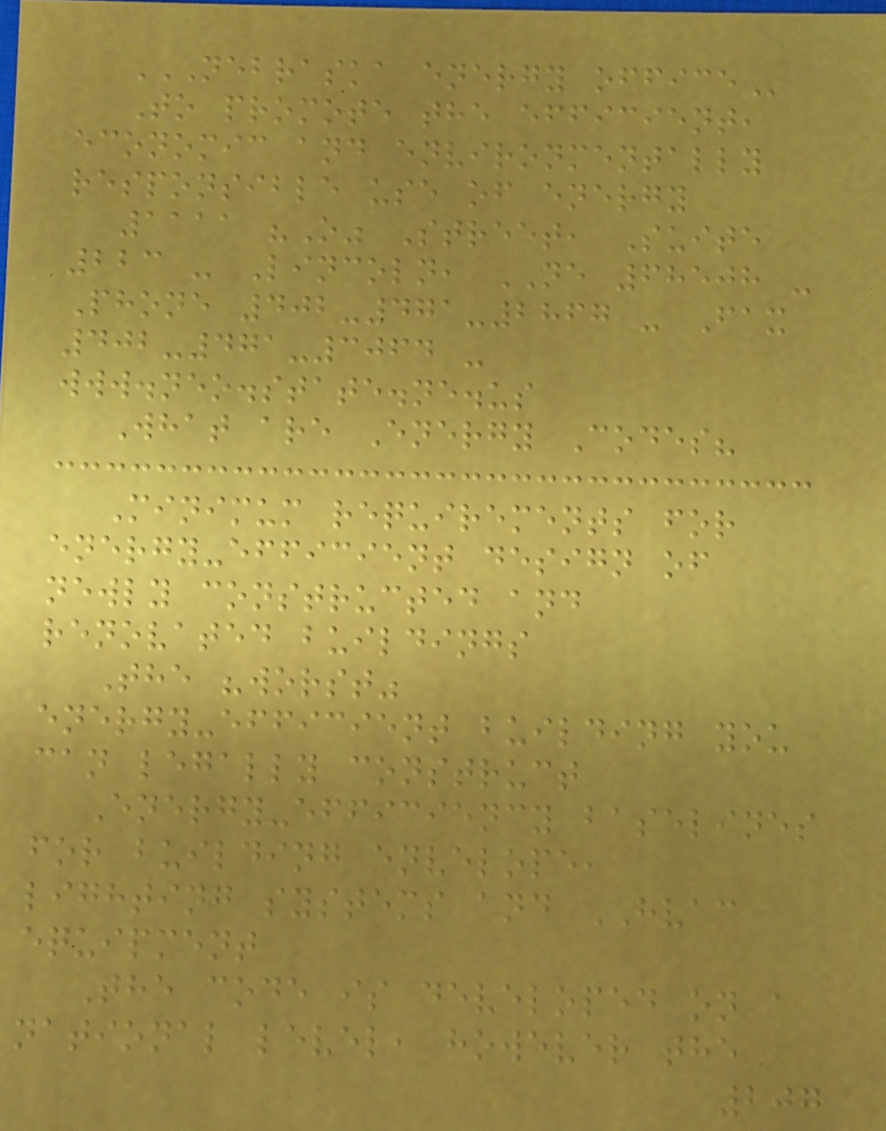NEBRASKA ENERGY OFFICE
To promote the efficient,
economic and environmentally
responsible use of energy
1111 "O" Street, Suite
223 - Lincoln, NE 68508 -
Phone 402-471-2867 - Fax
402-471-3064 -
www.neo.state.ne.us
What are Energy Codes?
Minimum requirements for
energy-efficient design of
newly constructed and
renovated buildings
The "worst"
energy-efficient building you
can legally construct
Energy-efficiency baselines
for building envelope,
lighting systems and HVAC
equipment
The code is developed on a
national level, however the
207
